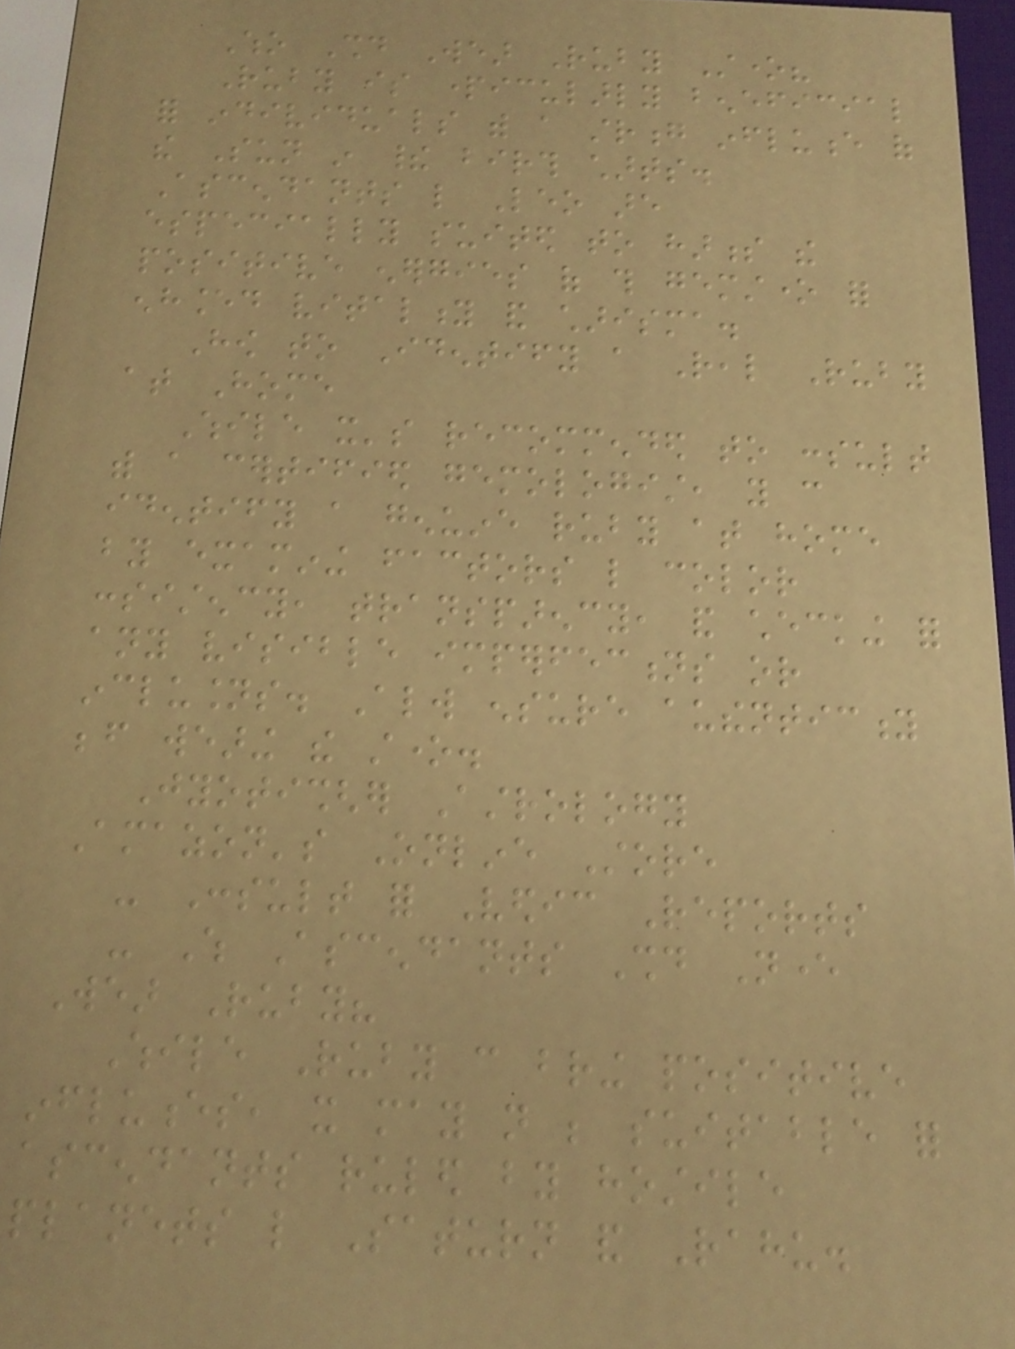Who Should Wear Ruby Stone?
Ruby is particularly beneficial
for individuals with a strong influence of
the Sun in their birth charts.
Ascendants like Leo are
especially suited to harness the
positive energies of this gemstone for
enhanced vitality and charisma.
How to Identify a Real Ruby
at Home
While it's recommended to consult
with a certified gemologist, you can
identify a genuine ruby at home
by examining factors like color
consistency, transparency, and checking for
any visible imperfections or
inclusions. Always ensure authenticity
before wearing the stone.
Jyotishgher Astrology
Amazon's Online Store
- Consult for Vedic Reports
- Which Ascendants Should Never
Wear Ruby?
While Ruby can bring positive
influences, it may not be suitable for
ascendants ruled by hostile
planets like Saturn and Rahu.
